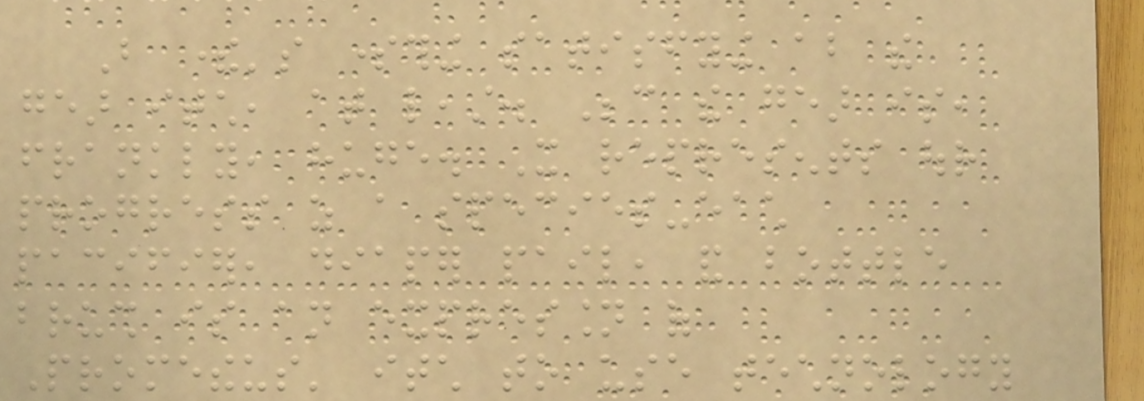But there's something satisfying about the
gear itch, at least. Because the gear is,
frankly, huge. It represents our
progress as a species-each
pacifier, diaper pail, and bottle
brush is an expression of
Prometheus' itch to use technology
